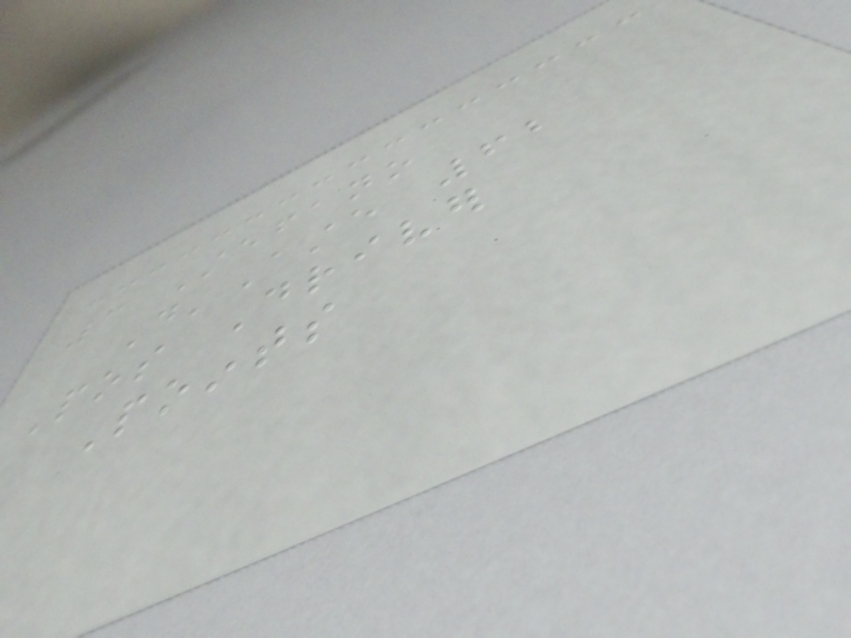3 Stefano
D'Aste 62
Pos Driver
Points
